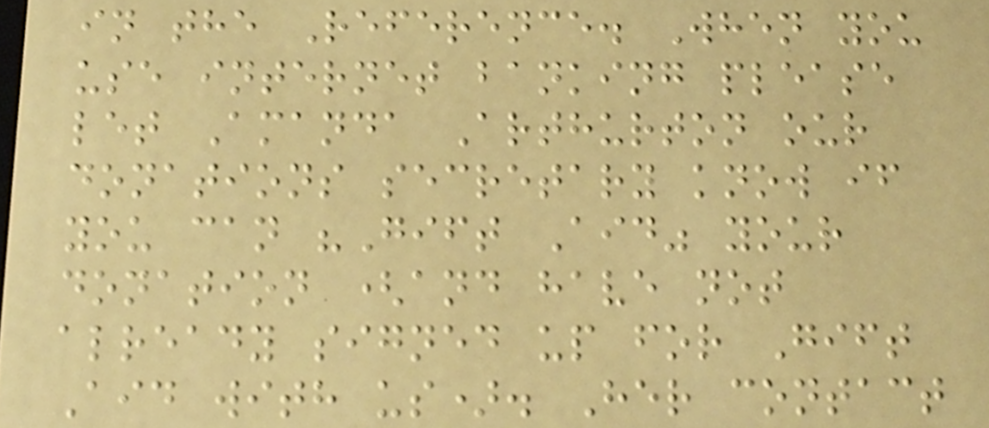in the Reference. When you
use internet banking please
let Amanda Arthurton our
donations secretary know if
you can "Gift Aid" your
donation (and have not
already signed up for Gift
Aid with us). Her contact
